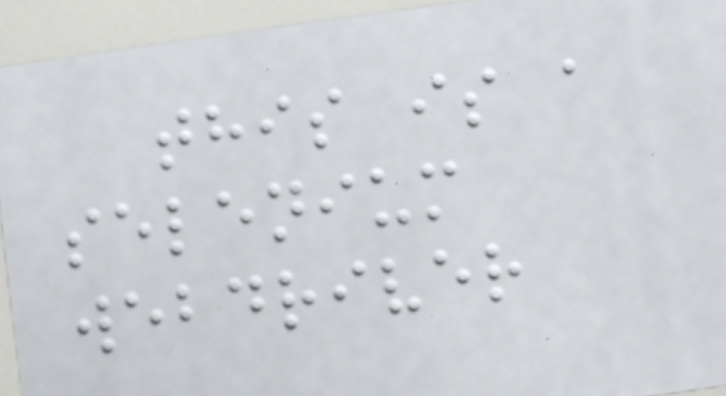this is a
selenium
webdriver
